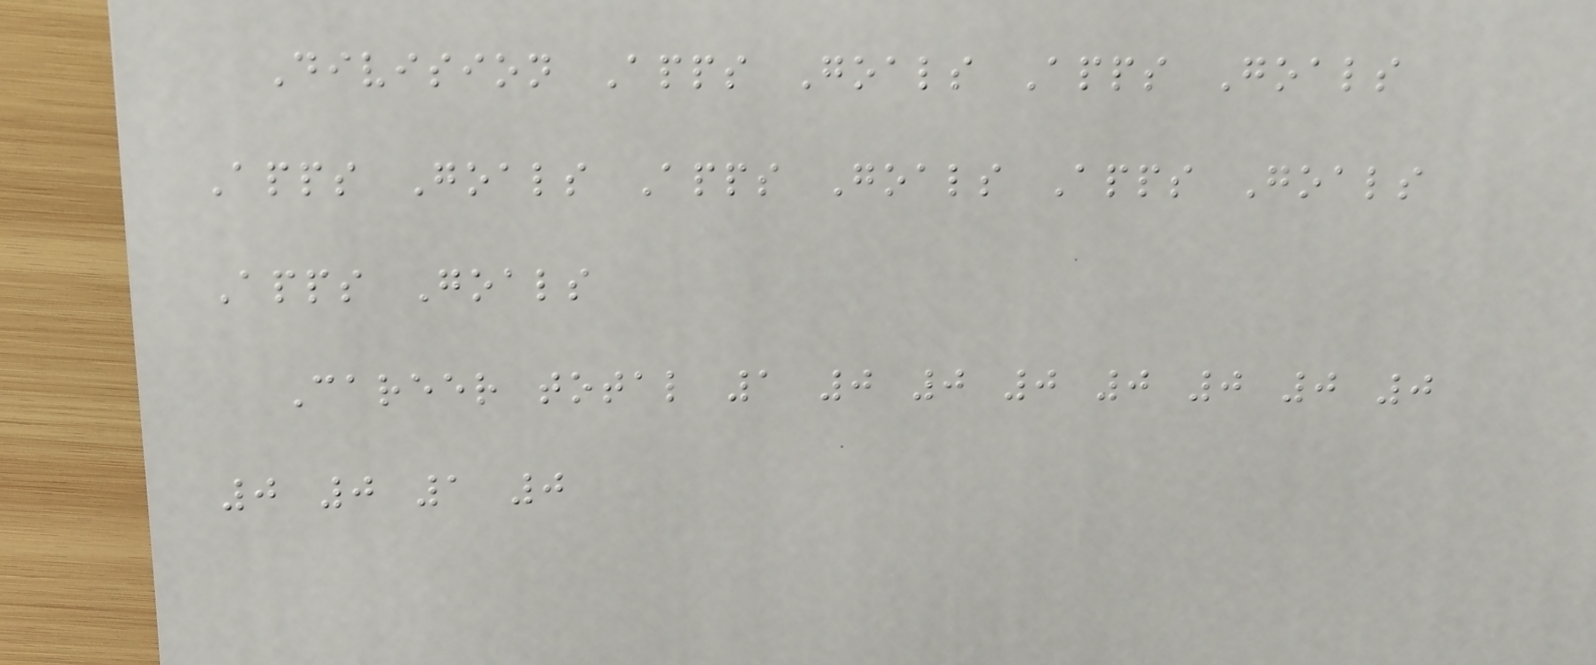Division Apps Goals Apps Goals
Apps Goals Apps Goals Apps Goals
Apps Goals
Career total 1 0 0 0 0 0 0 0
0 0 1 0
